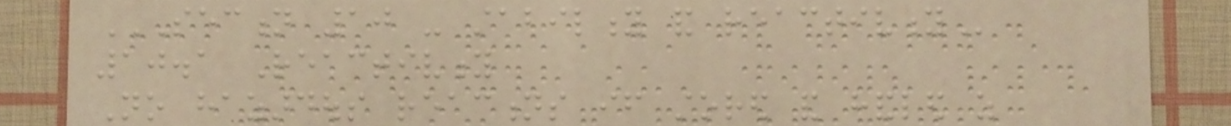SECTION 10 - STABILITY AND REACTIVITY
10.1 Reactivity
No hazardous reactions if stored and handled as
